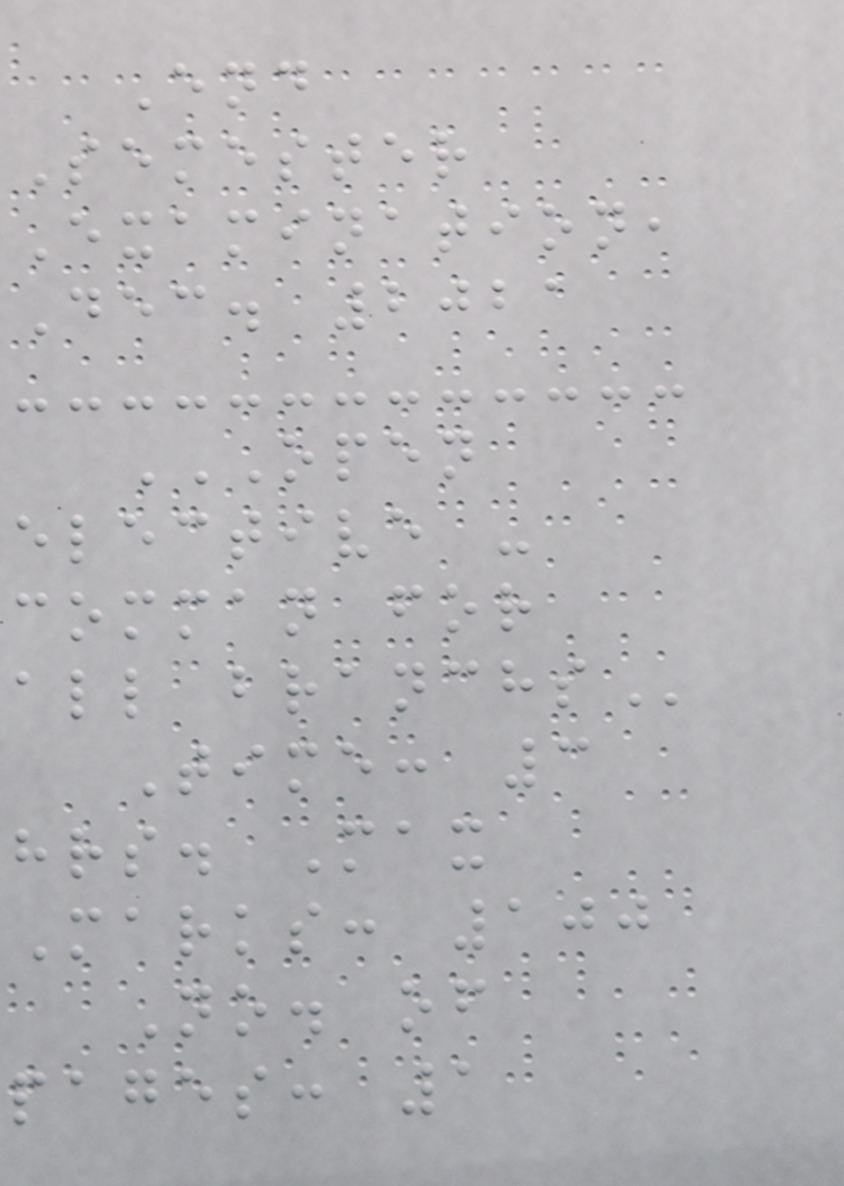End
Semester
Examination,
Dec. 2021
OPEN
ELECTIVE -
COMMAN FOR
ALL BRANCHS
Time: 3
hrs. Max
Marks: 100
No. of
pages: 1
